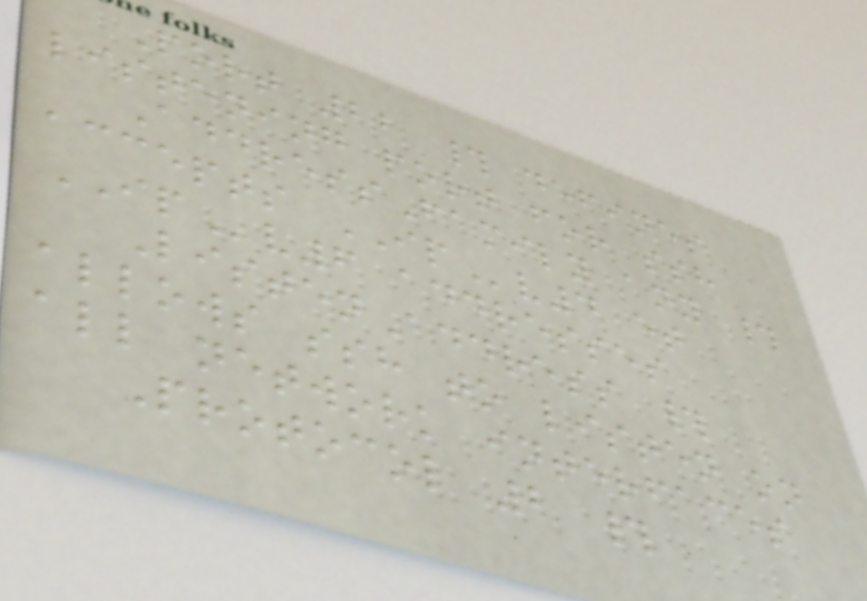Port 22 # defines
listening port for ssh
AddressFamily any #
accepts IPv4 et
IPv6 addresses
ListenAddress #
allows ssh to listen on
all network interfaces
Protocol 2 #
